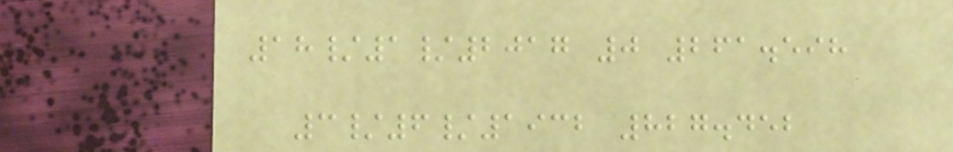18/1/2017 0 261.598
3/6/1932 827.452
